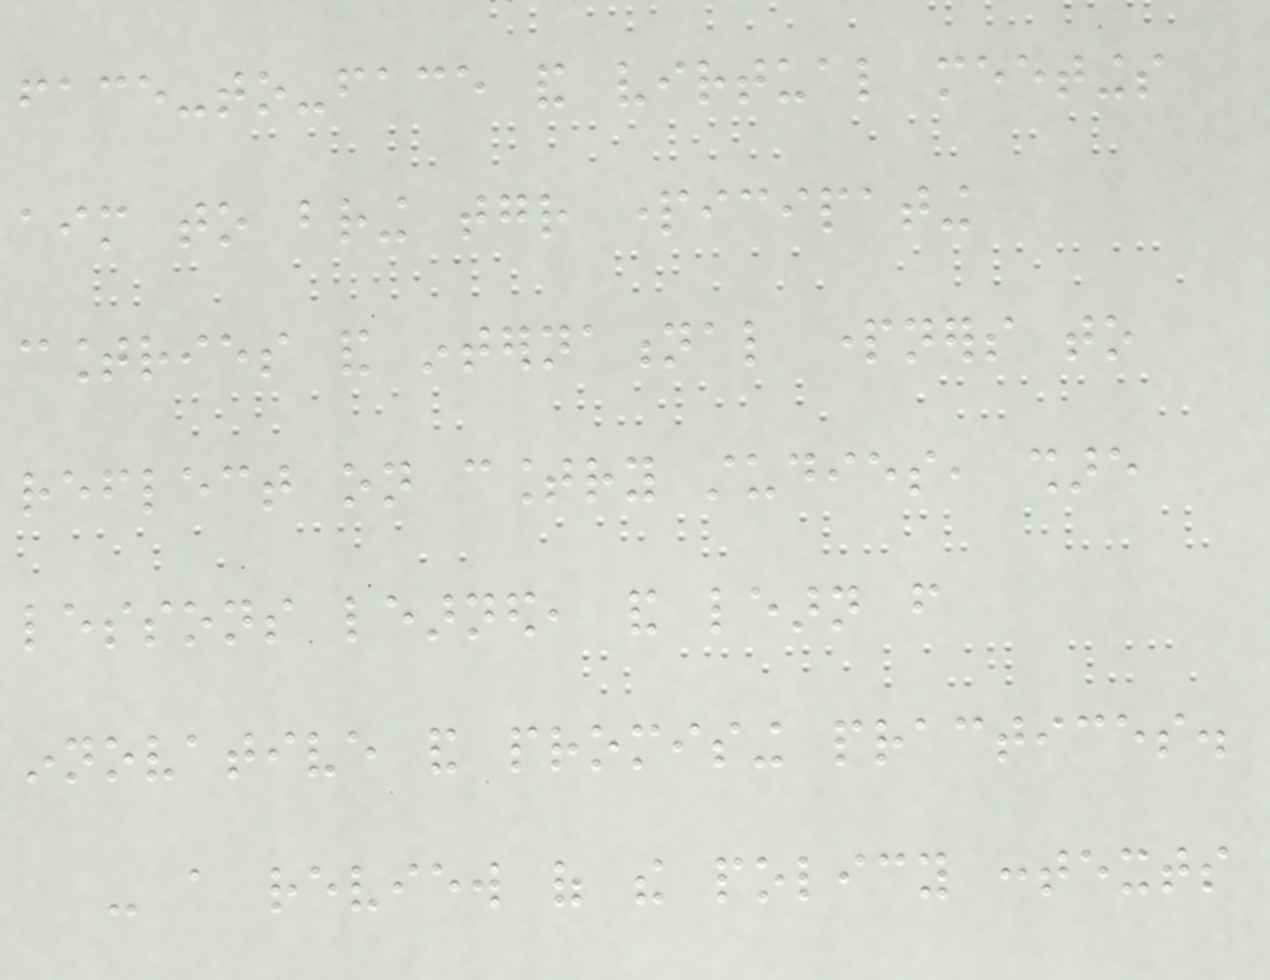face-to-face and virtual meetings
aim to bring together participating
countries and international partners to
reflect on country studies, share
lessons learned, and learn from
innovative and promising practices.
- a review of the policy contexts
